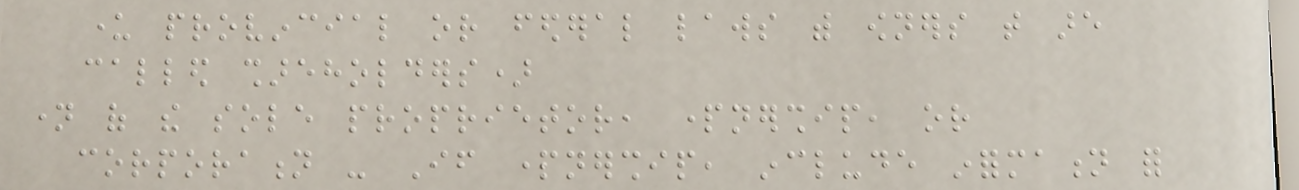under provincial or federal laws with owners that are
called shareholders)
name of the sole proprietor, partnership, or
corporation - If partnership, include information for
